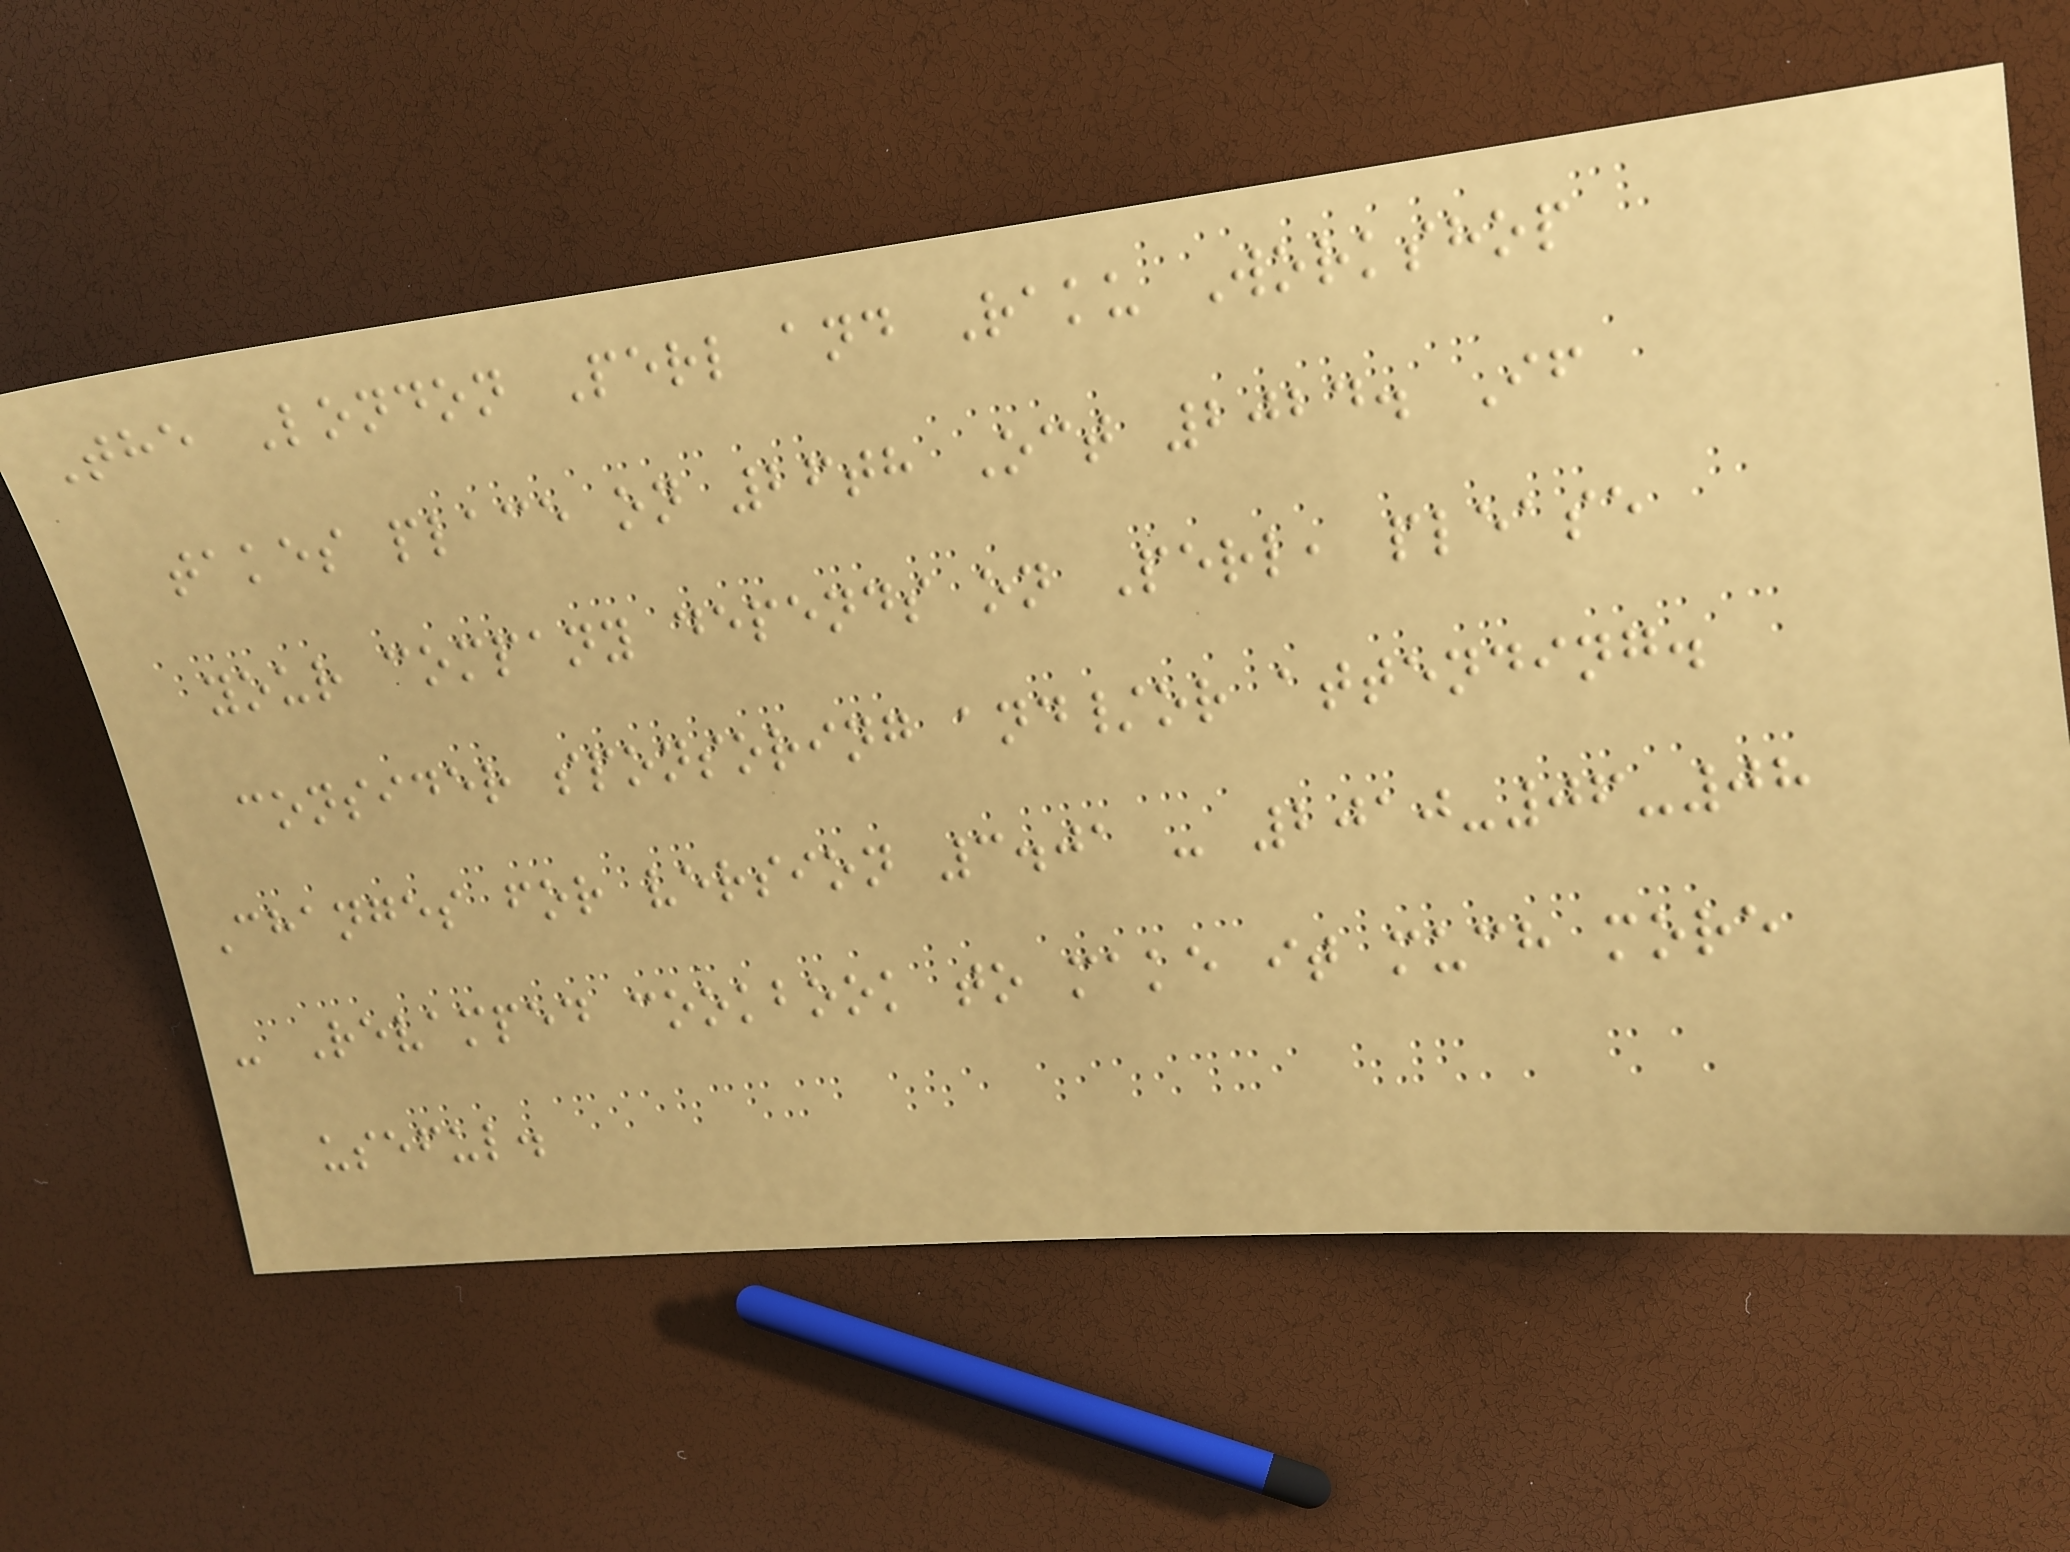The London Perl and Raku Workshop
takes place on 26th Oct 2024. If
your company depends on Perl, please
consider sponsoring and/or attending.
Changes for version 3.01 - 2010-06-08
- Revamped cookbook to make it much more
useful.
